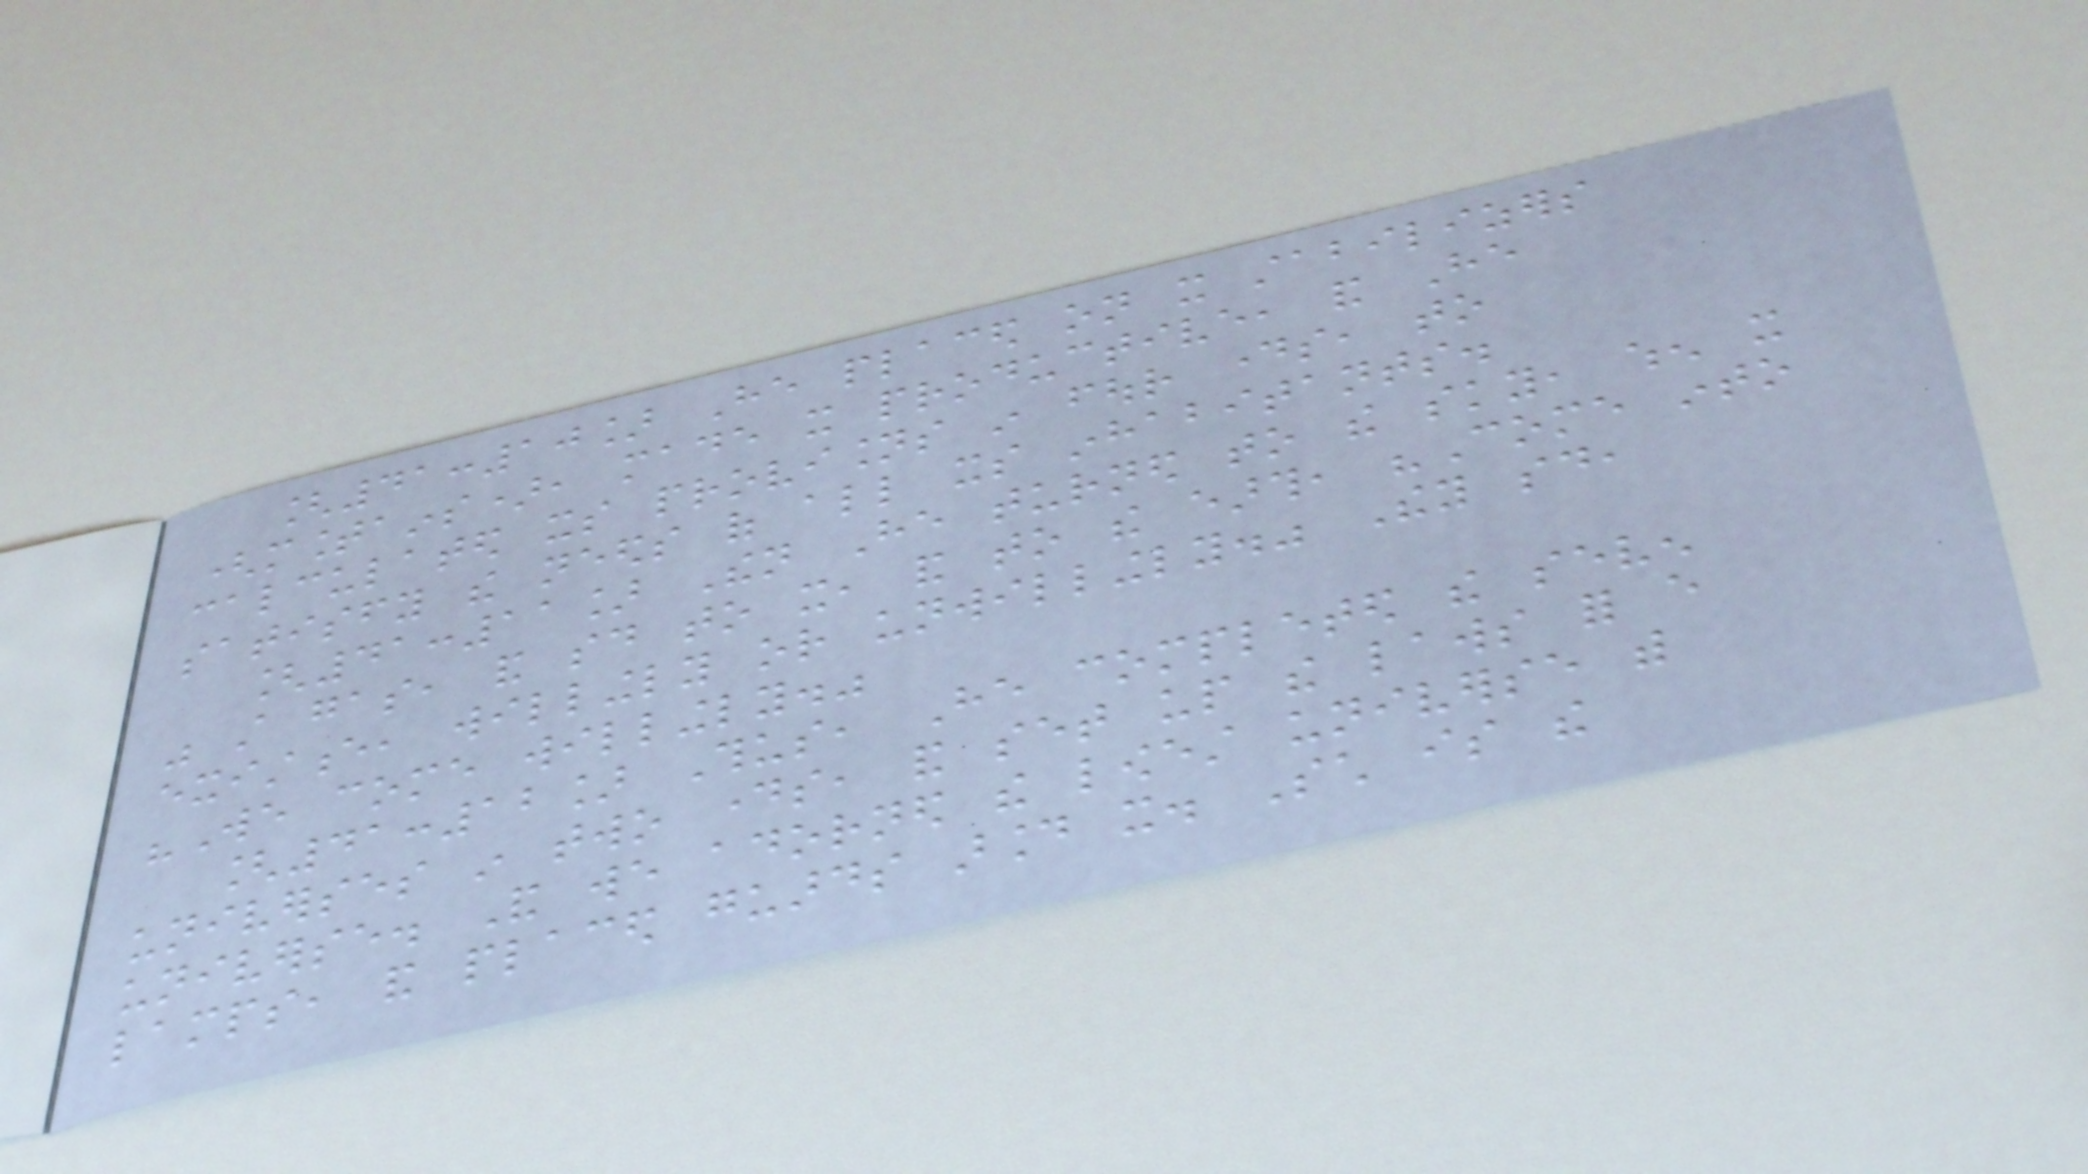[41:10] He placed on it stabilizers
(mountains), made it productive, and He
calculated its provisions in four days, to
satisfy the needs of all its inhabitants.
[41:11] Then He turned to the sky, when it
was still gas, and said to it, and to the earth, "Come into
existence, willingly or unwillingly." They said,
"We come willingly."
[41:12] Thus, He completed the seven
universes in two days, and set up the laws for every
universe. And we adorned the lowest universe with
lamps, and placed guards around it. Such is the
